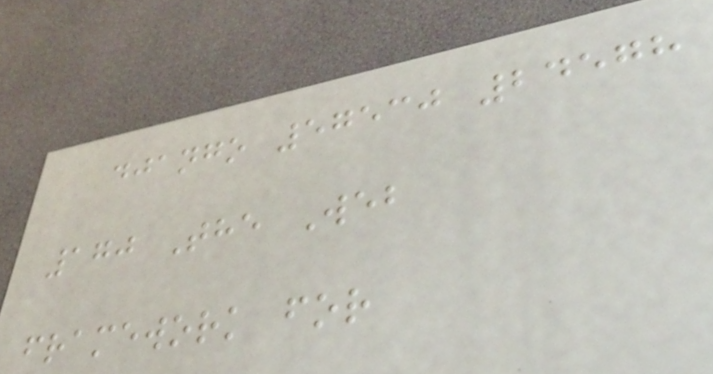django 57530 24578
170 The Web
framework for
